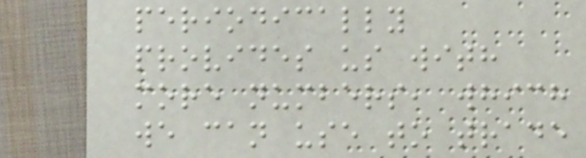periodically
provides us with
more numbers, which
we can use to trade
